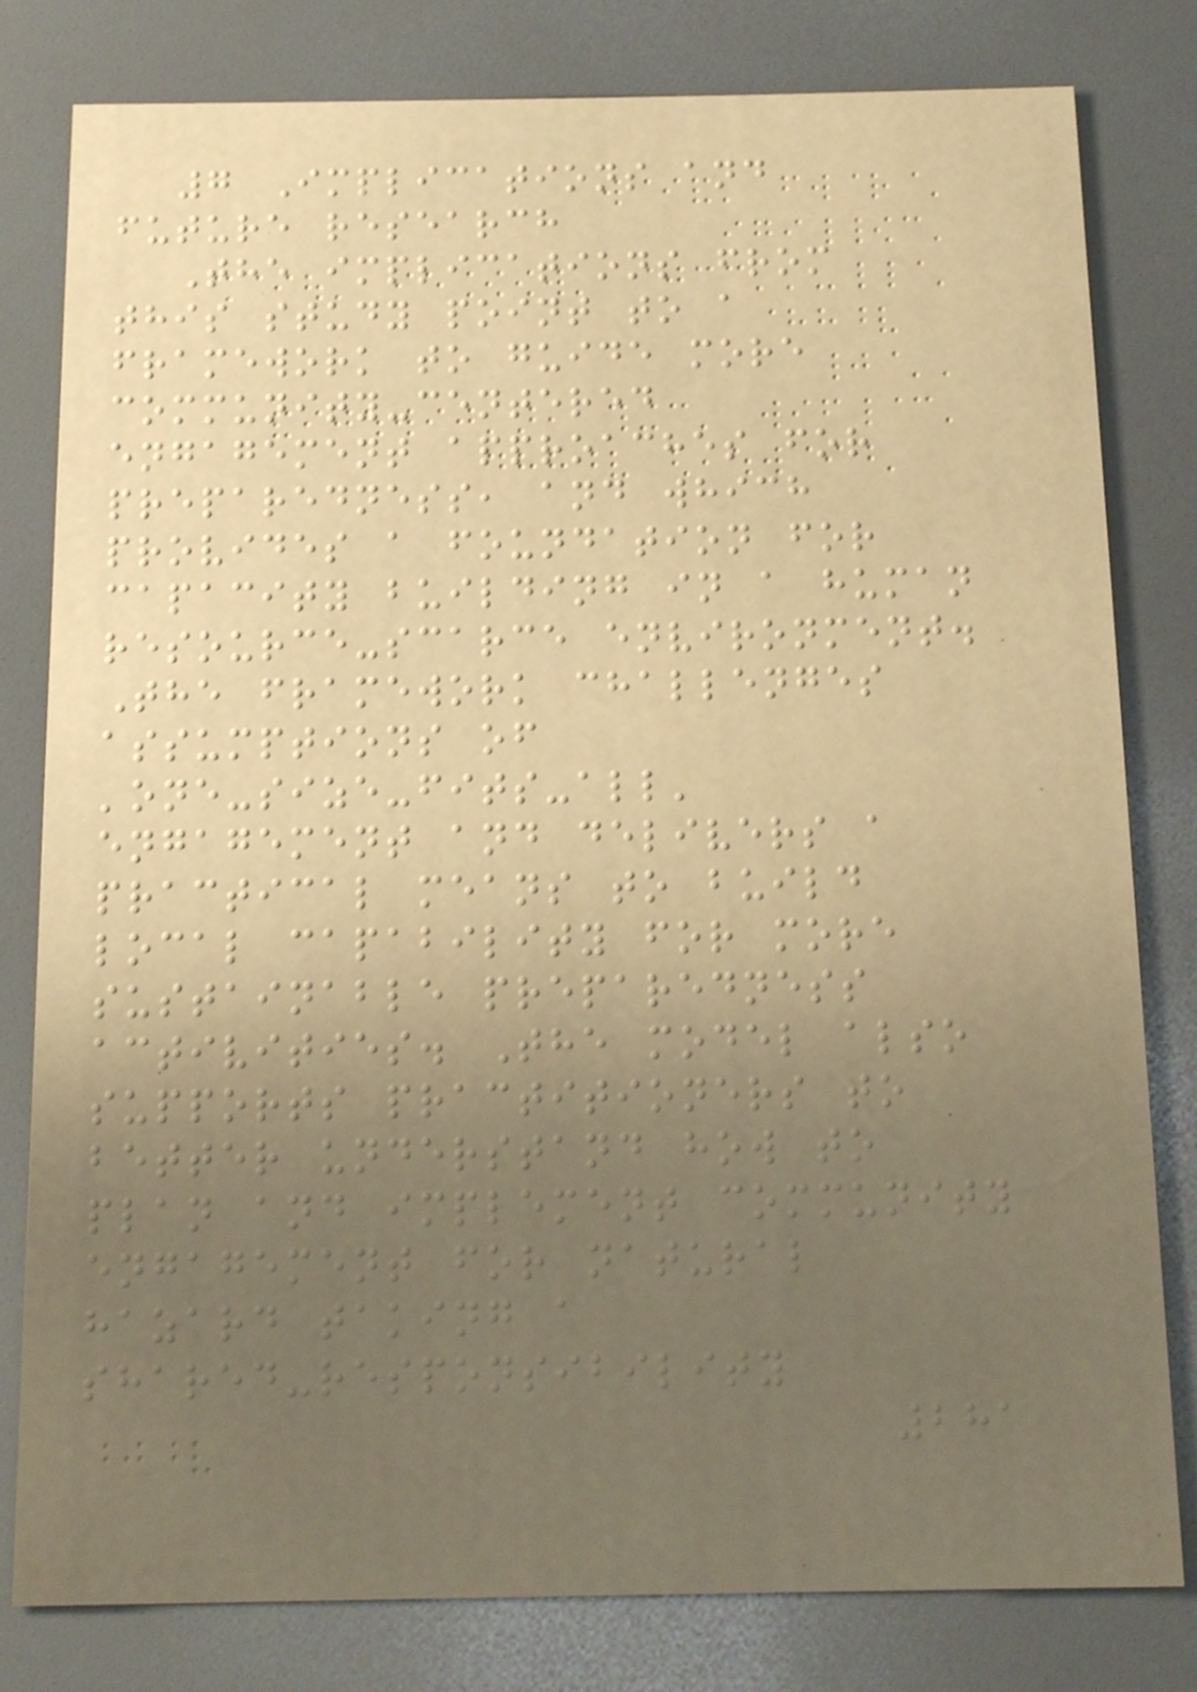7 Implications and
future research
The implications from
this study point to a
framework to guide more
community-centered
engagement approaches for
preparedness, and which
provides a foundation for
capacity building in a human
resource-scarce environment.
The framework challenges
assumptions of
'one-size-fits-all'
engagement and delivers a
practical means to build
local capability for more
sustainable preparedness
activities. The model also
supports practitioners to
better understand how to
plan and implement community
engagement for natural
hazard taking a
shared-responsibility
281
